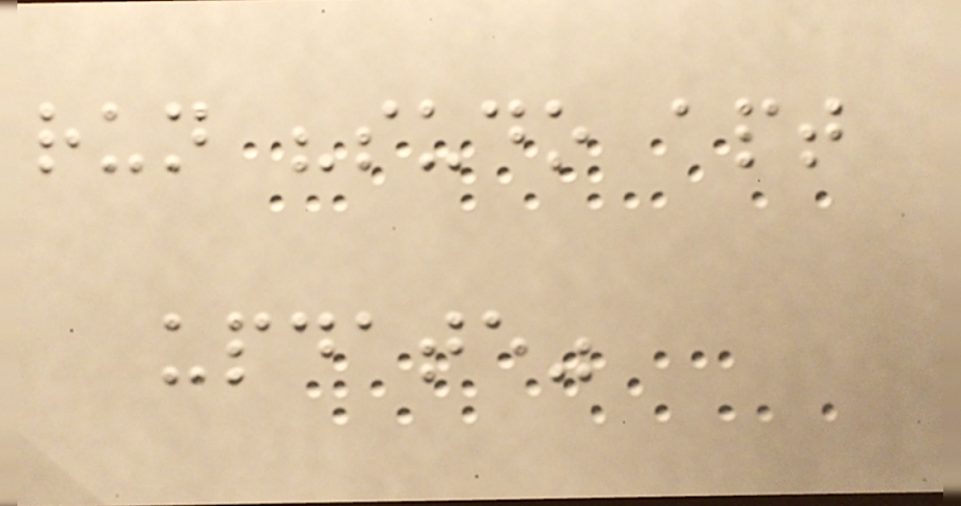run "sudo apt
update"
